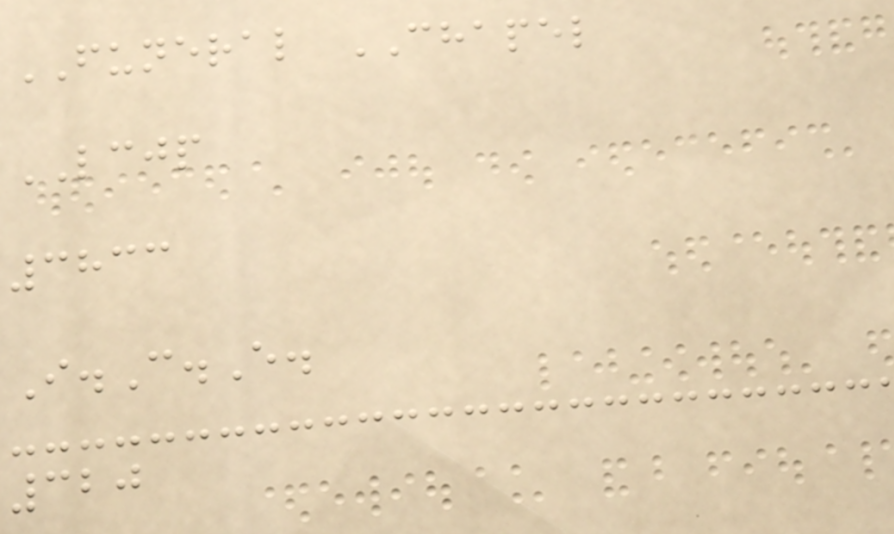FUNERAL CHAPEL
LCJP
3833
I.C.E.
320
